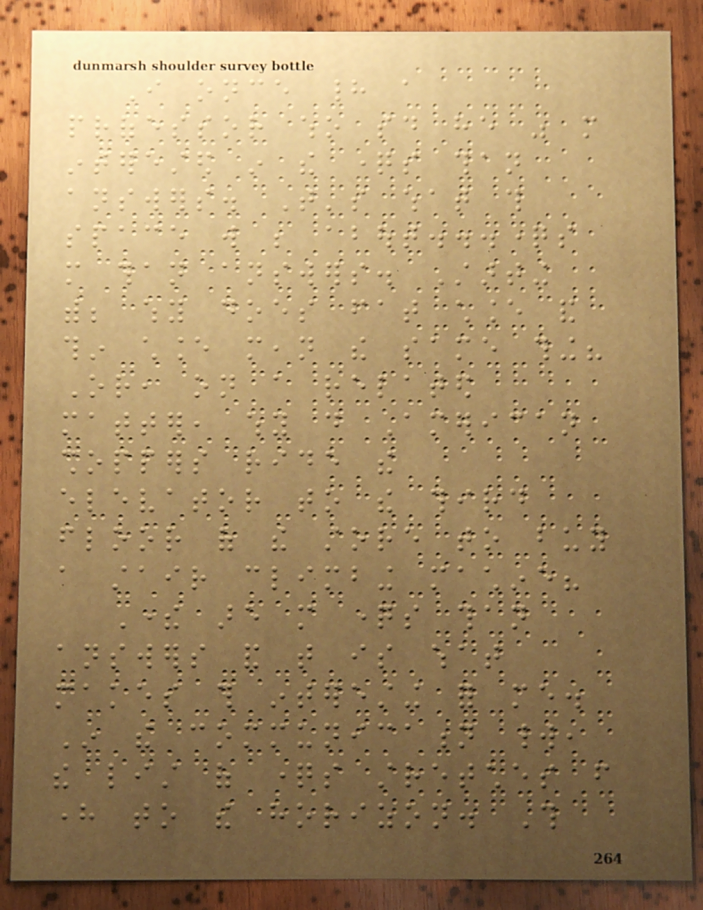I once had a
professor who said he was more
interested in the questions than
answers. That's what this
space will be about...questions
more than answers. Starting
with; why does fat chance and
thin chance mean the same thing?
Or, on a related
matter, why do American
shoppers ride the
elevator to the third
floor of the store to buy
a stair climbing machine?
There are more questions than
answers and that is what
makes this interesting for me.
In the communication world,
the list of questions stretches from
here to the horizon. This
